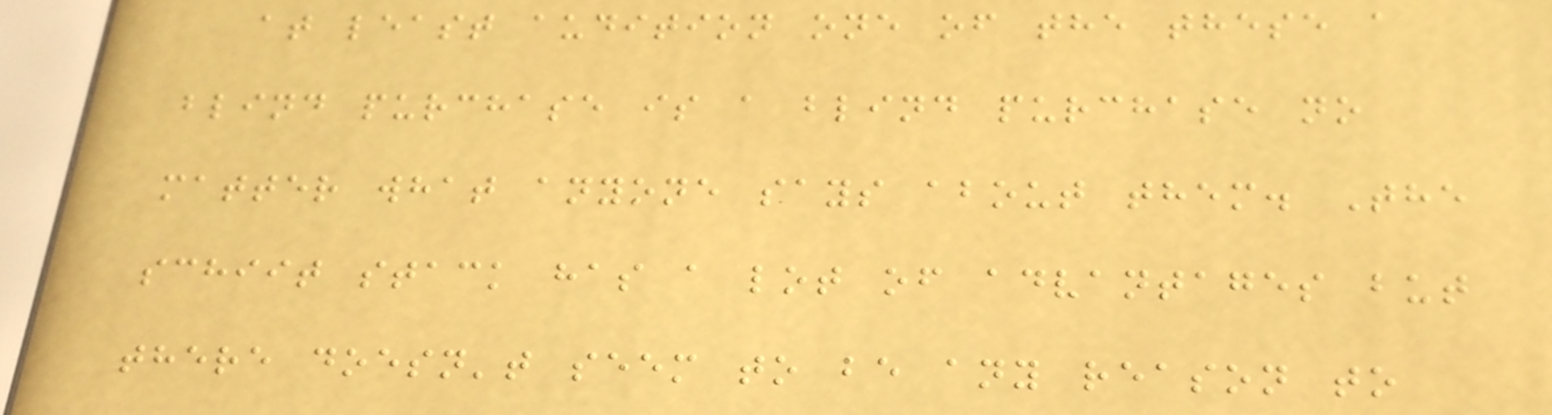at least audition one of the these a
blind purchase is a blind purchase no
matter what anyone says about them. The
schiit stack has a lot of advantages but
there doesn't seem to be any reason to
